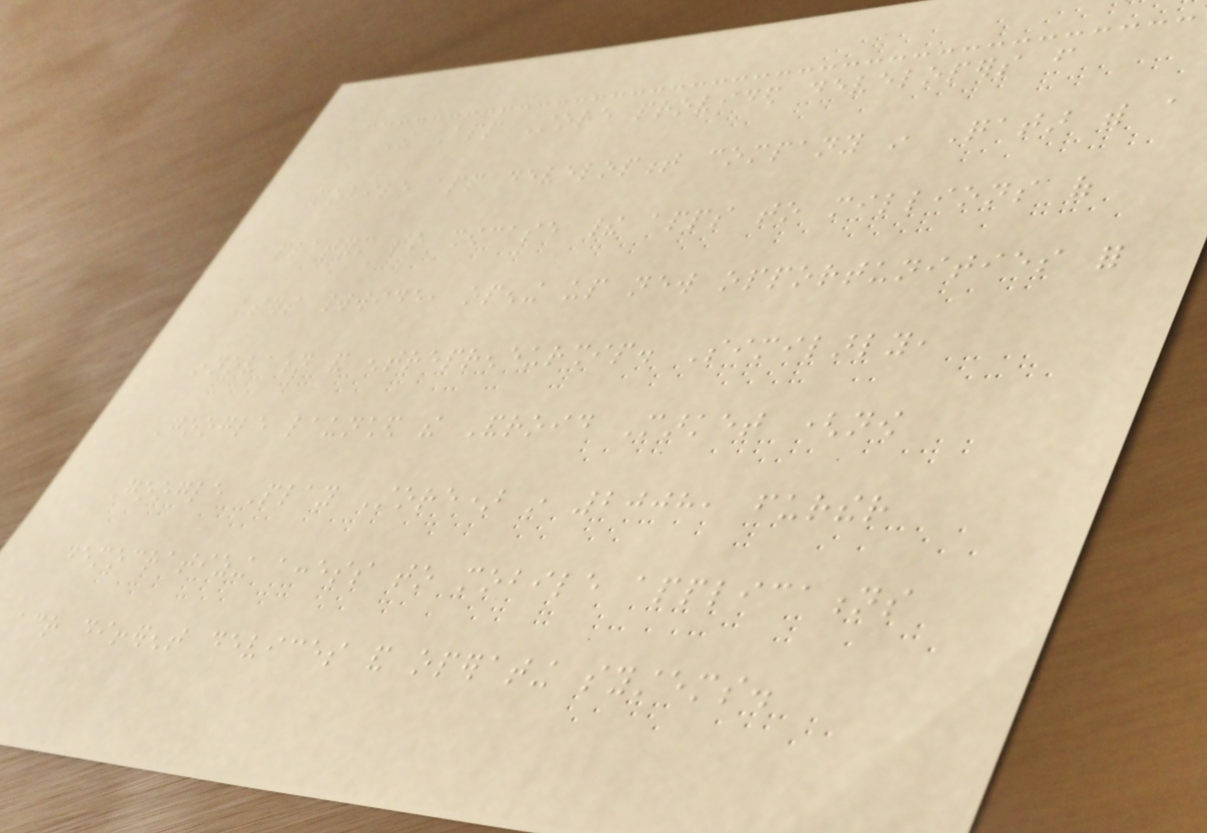The App Store provided developers from
mobile app development company in Qatar with a
platform to showcase their apps to millions of
users worldwide, opening up new opportunities for
innovation and entrepreneurship. Similarly,
Google launched the Android Market (now
Google Play Store) in 2008, further
democratizing access to mobile applications
across different devices and operating systems.
